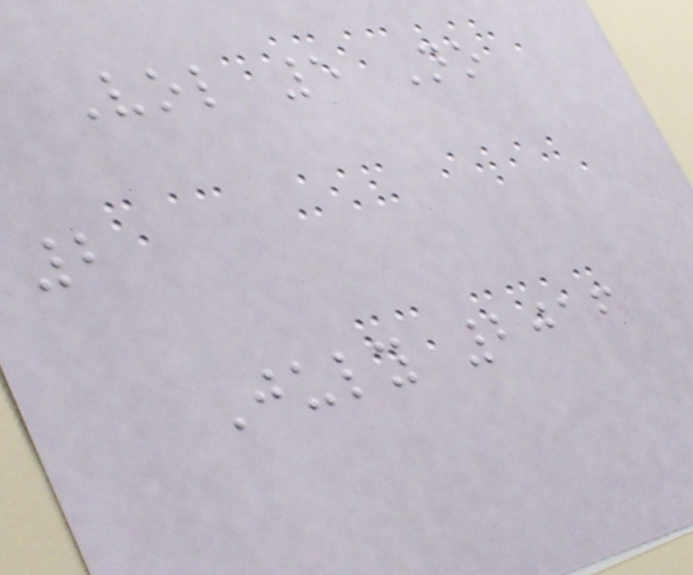Vol 5 No
2
July 2016
